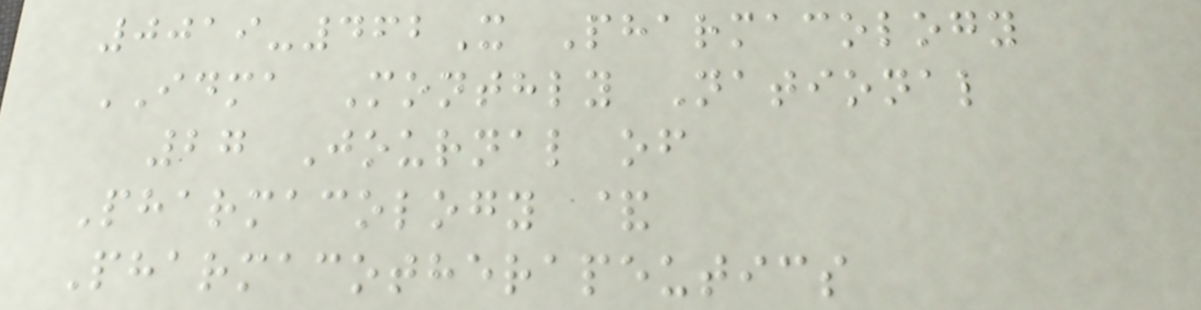0019-462X Pharmacology
IDMA Monthly National
27 Journal of
Pharmacology &
Pharmacotherapeutics
